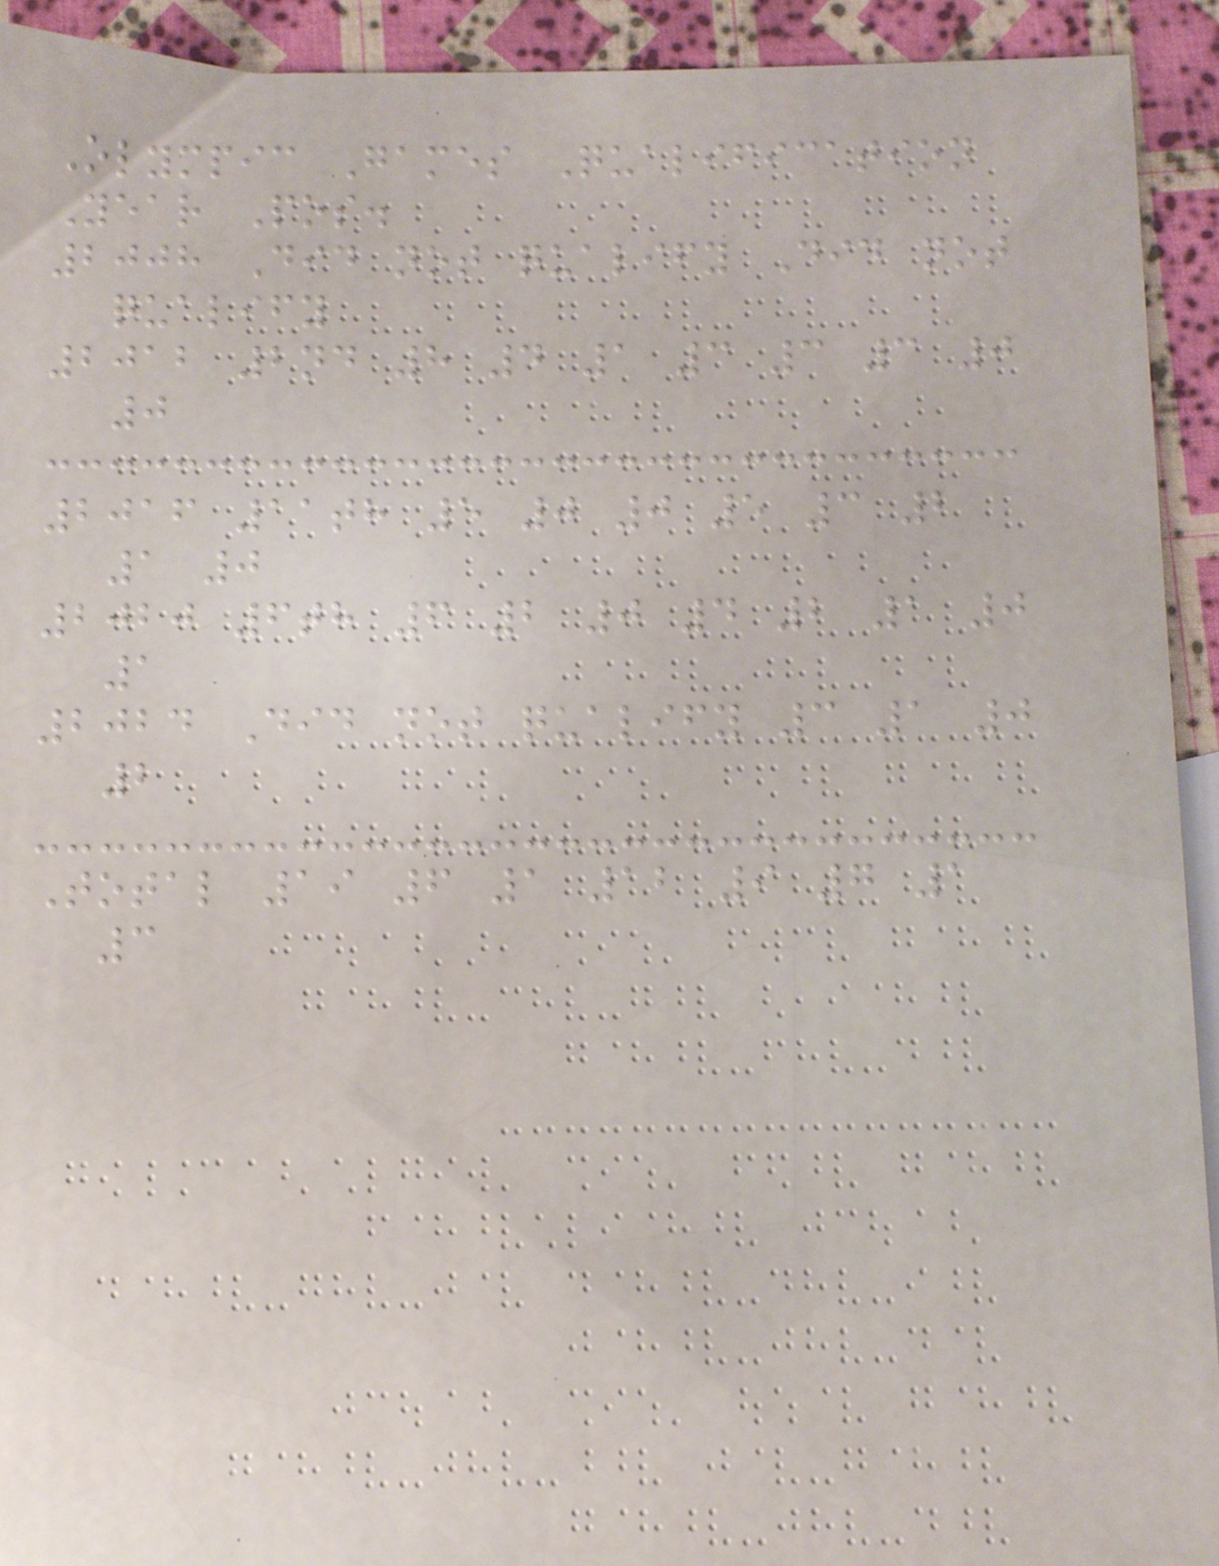Olympic Games Qualification
Year Pos.
2008 Did not qualify Did not
qualify
2012 2nd 8 4 1 3 3 3 0
0
2016 11th 5 0 0 5 3 2
1 0
2020 6th 6 2 0 4 2 1 0
1
2024 Did not qualify 3 1 0
2
Total 19 6 1 12 9 7 1
3
